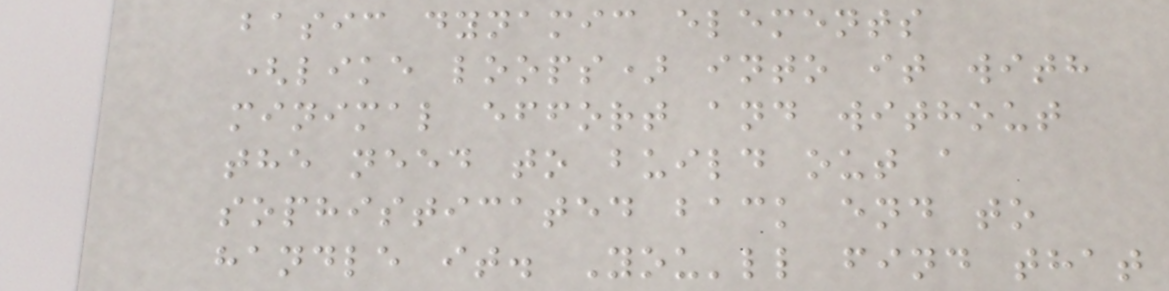basic dynamic elements
(like loops) into it with
minimal effort and without
the need to build out a
sophisticated back end to
handle it. You'll find that
